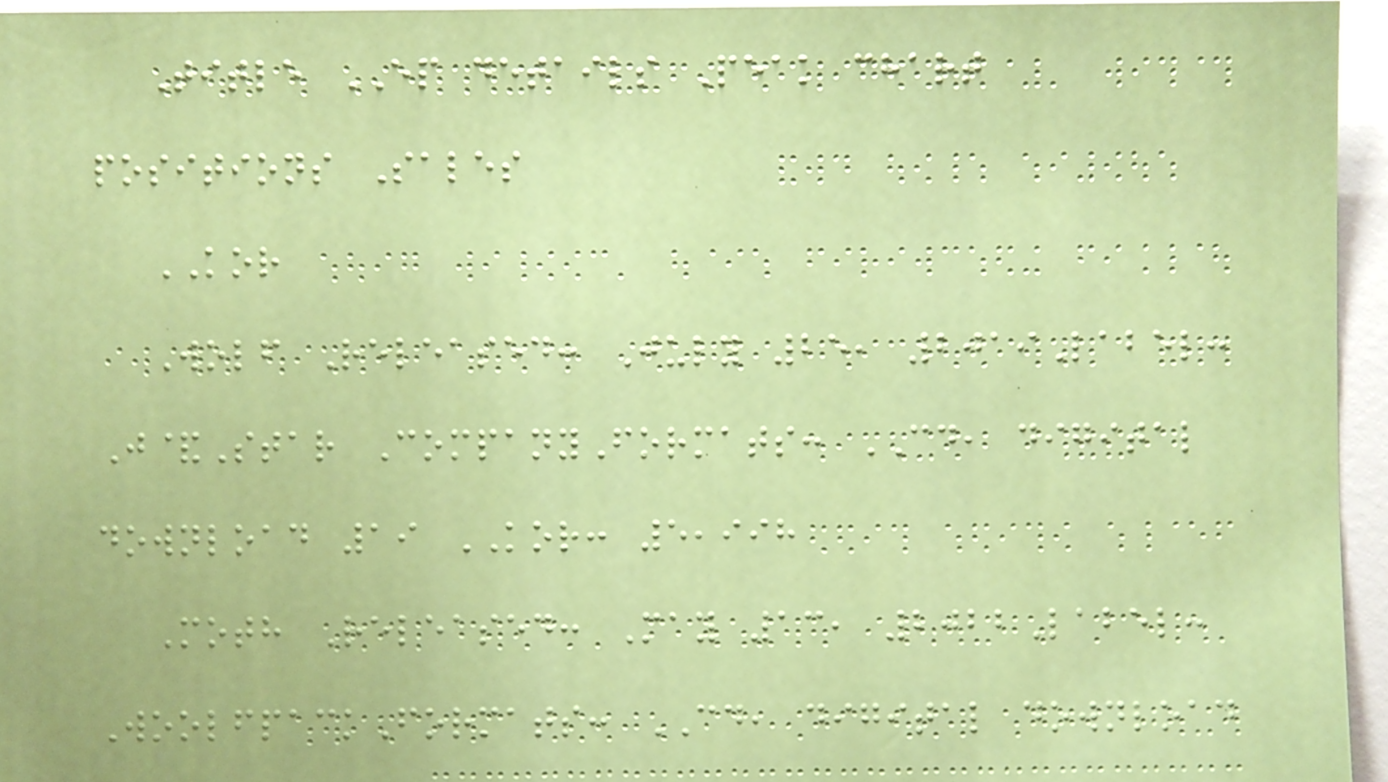Title EP details Peak chart
positions Sales
KOR
Wolf Released: July 25, 2019Label:
J&Star CompanyFormats: CD, digital
download 19 KOR: 5,998
Moth Released: May 13, 2022Label:
WoolfpackFormats: CD, digital download
